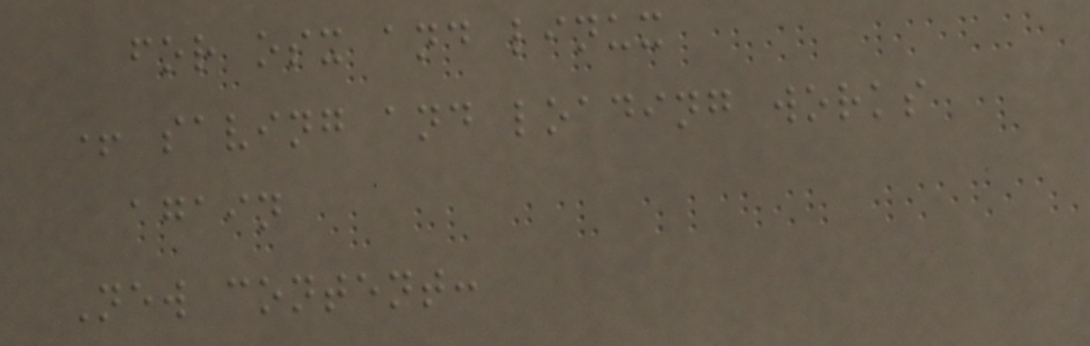for osx and linux
+ saving and loading works
again
New content:
